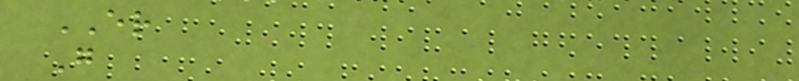ER
G
